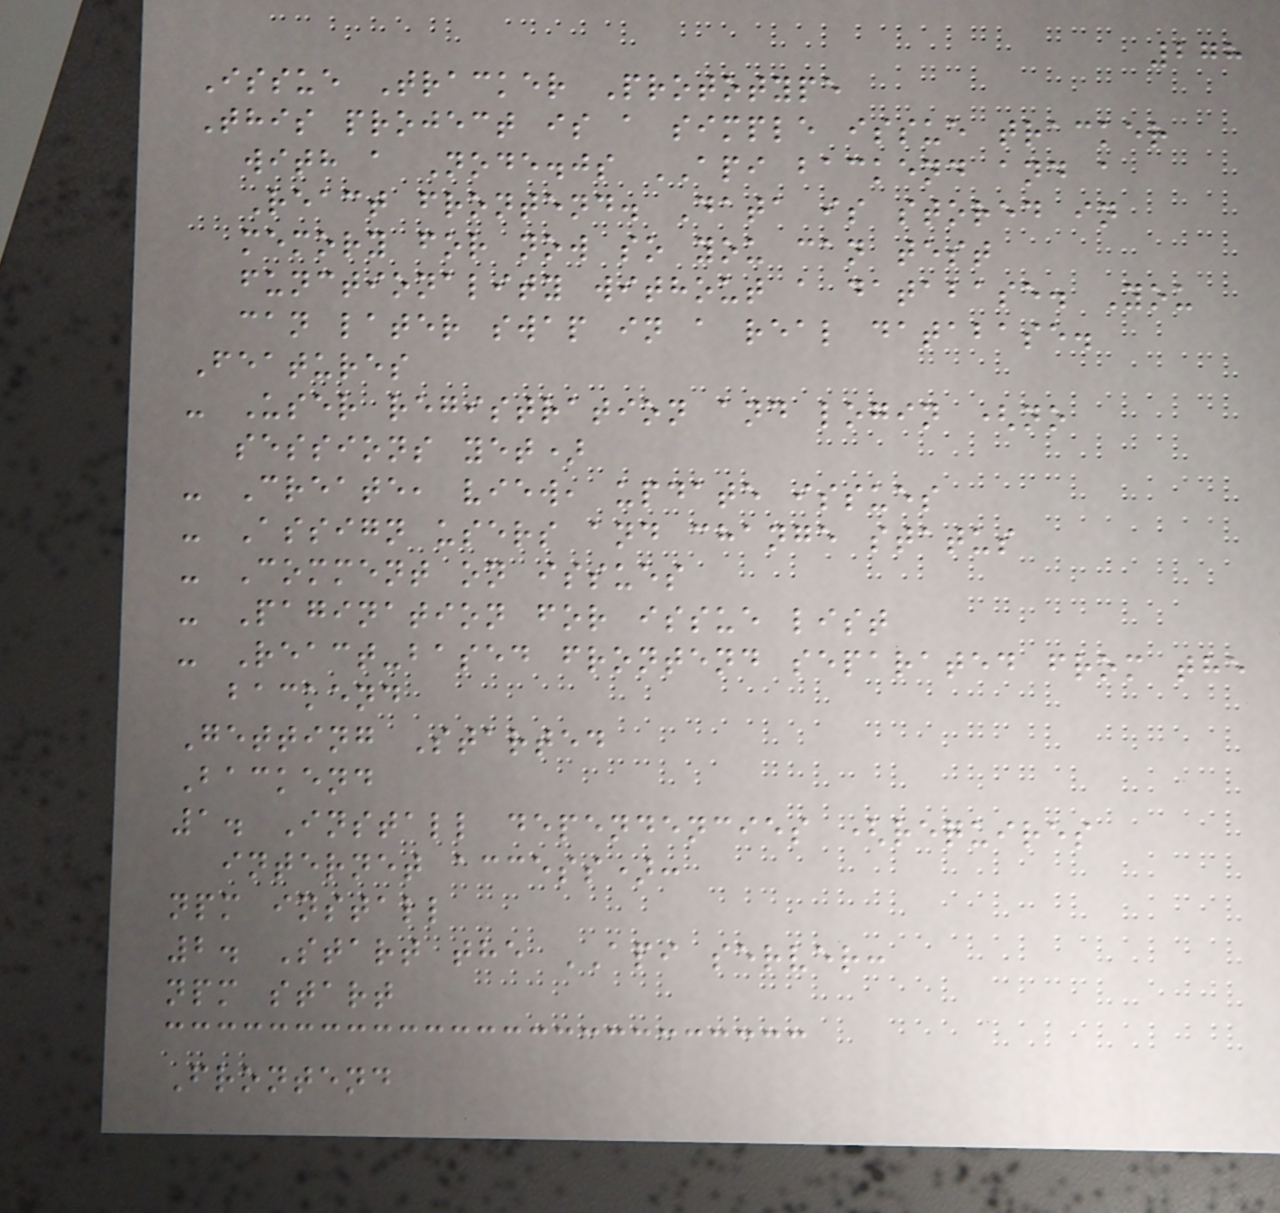278
Issue Tracker Prototype
This project is a simple issue tracker
with a Node.js API backend and a
React frontend. Data is stored in
memory for now so you can test
functionality without a database. You
can later swap in a real database.
Features
- User registration and login (no
sessions yet)
- Create, view, update issues
- Assign users and change status
- Comment on issues
- Pagination for issue list
- React-based frontend separated from the
backend
Getting Started
Backend
1. Install dependencies (requires
internet access):
npm install
2. Start the API server:
npm start
Frontend
